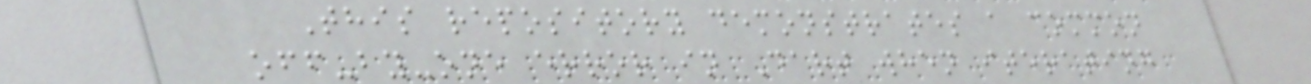This repository demonstrates a common
off-by-one error in Dart when iterating
